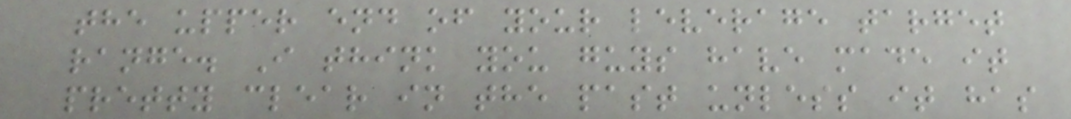the upper end of your leverage target
range. I think you guys have made it
pretty clear in the past unless it has
